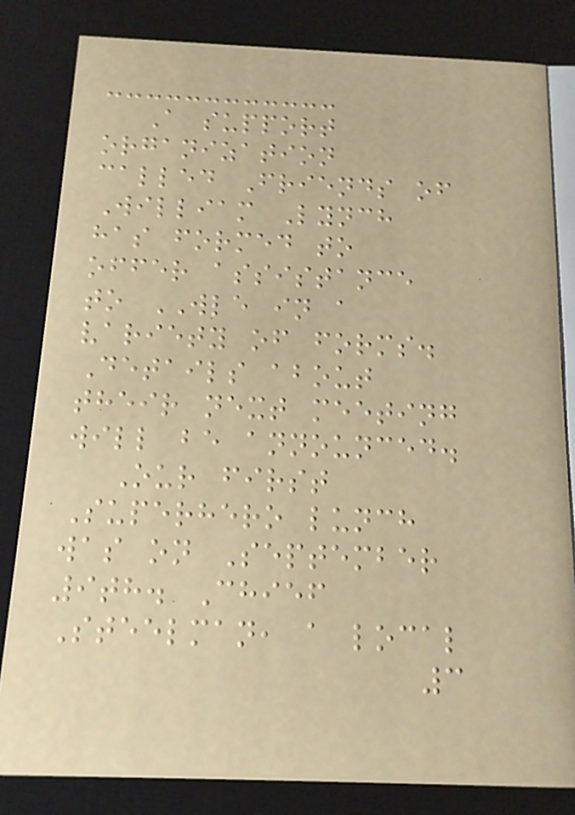A support
organization
called Friends of
William Lynch
has formed to
offer assistance
to WLE in a
variety of forms.
Details about
their next meeting
will be announced.
Our first
Superhero lunch
was on September
9th. Chief
Steelman, a local
3
